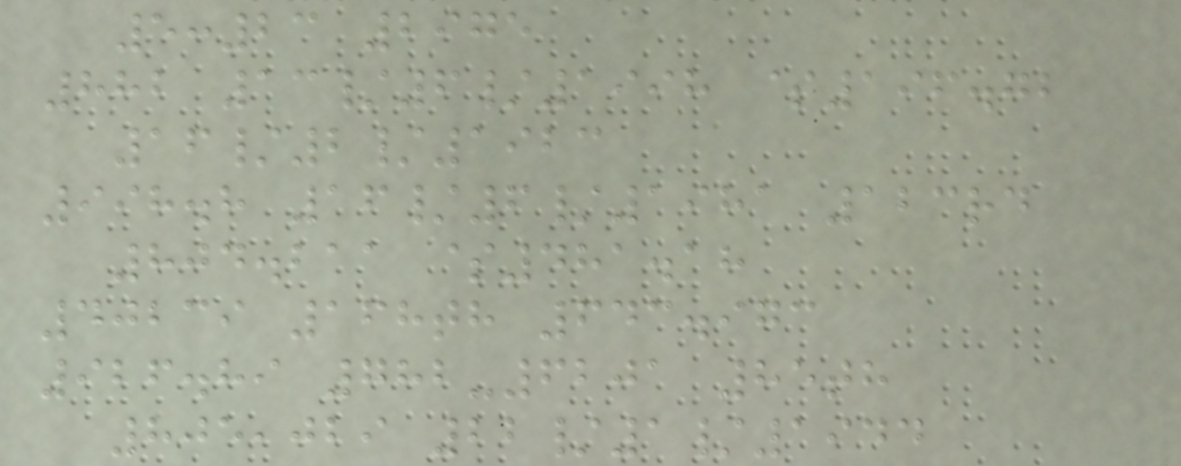5:23 2975
882 13/6/1998 $196.72
16/2/1923
998.8 16/6/1981 123rd
804.211 $481.18
40239 168th 643.973
926.89 782-6201 85th
805,029 22/1/1944
